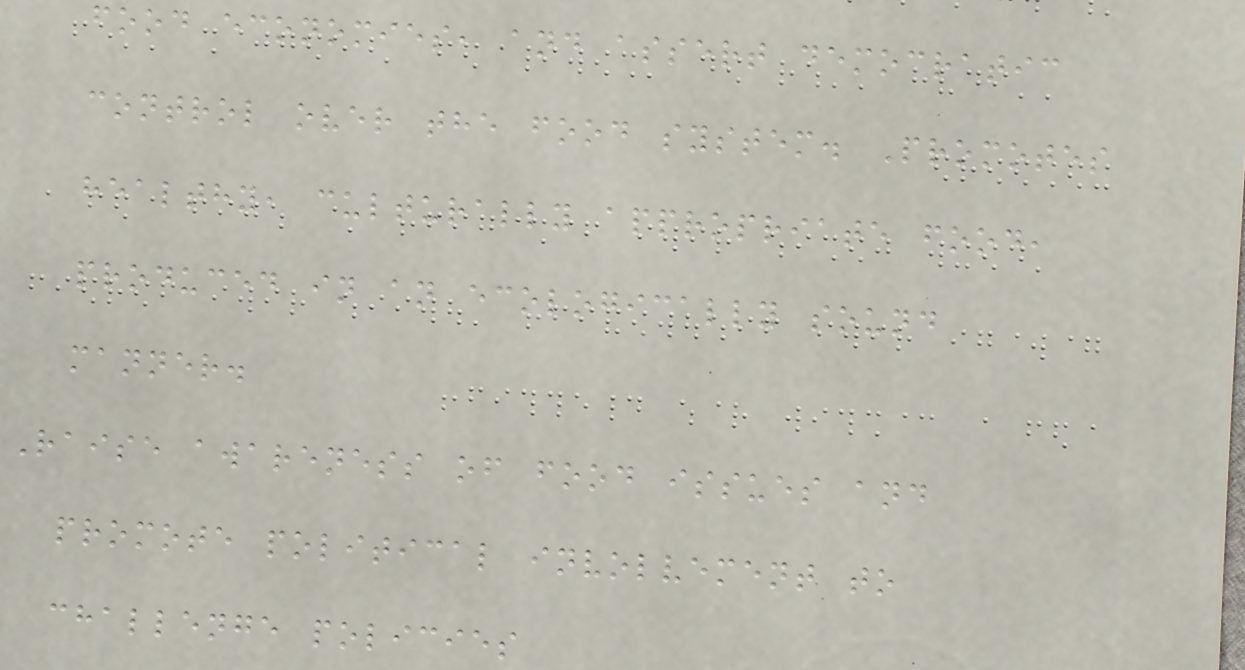food economies, and assert democratic
control over the food system. Promotes
healthy, culturally appropriate food,
produced in an ecologically sound
manner.
Raise awareness of food issues and
promote political involvement to
challenge policies
